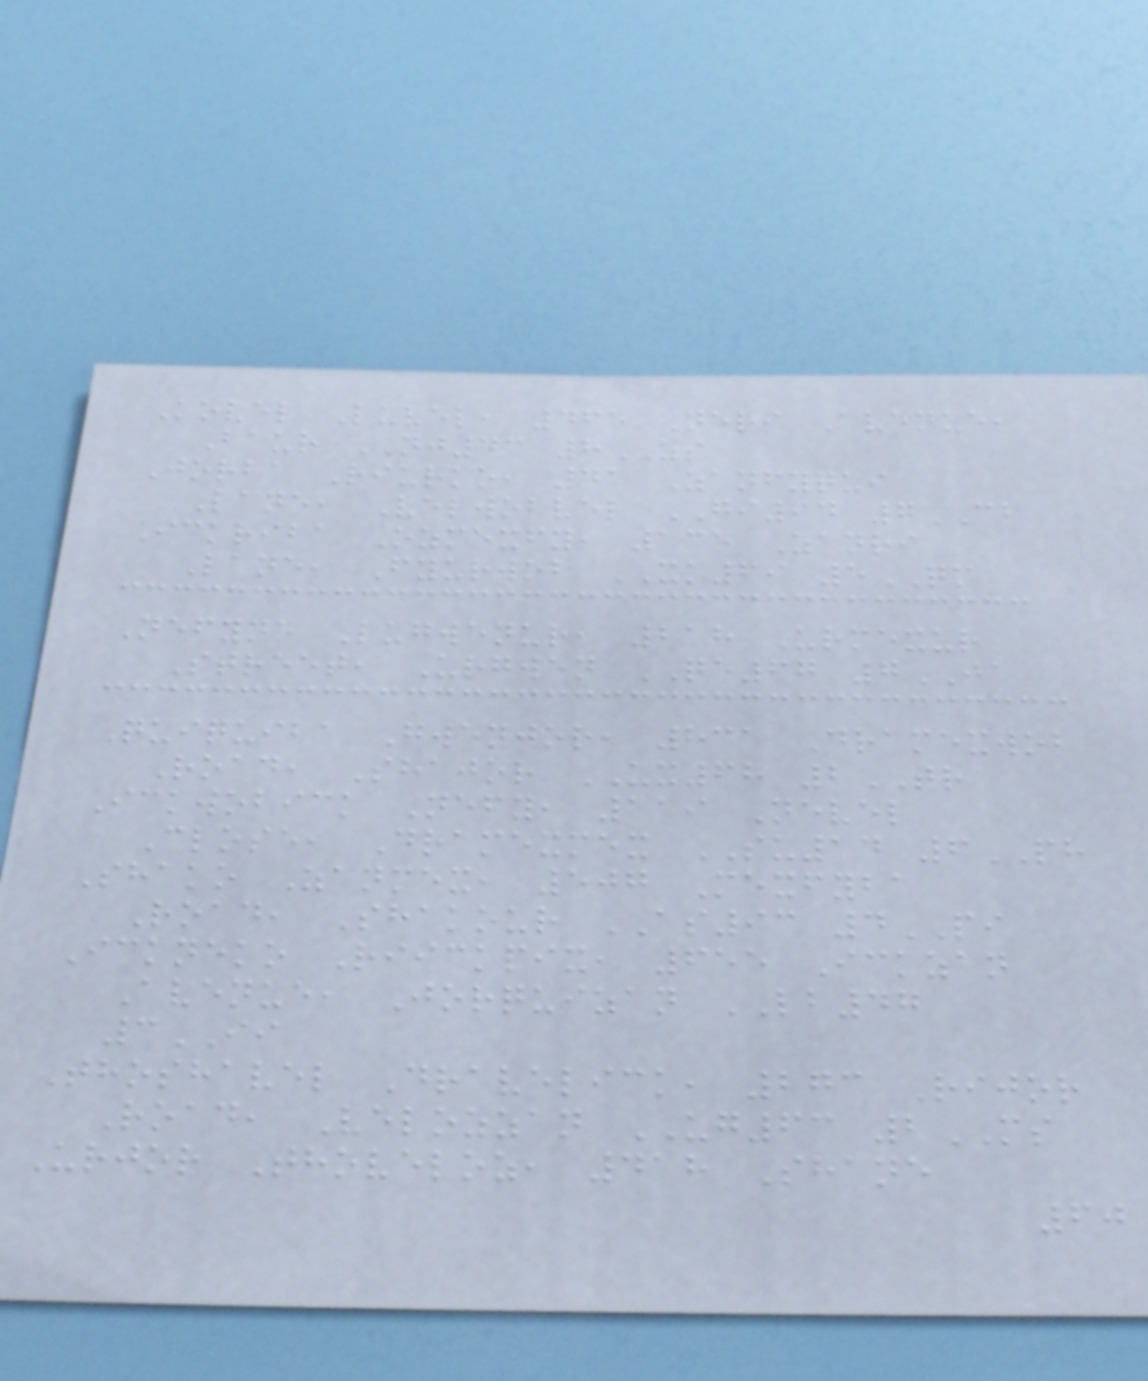Kovel Luvel, 465 Neri Avenue,
Baur NJ43 8ZS
Jorba Riurko, 41 Zanfyqui
Lane, Velwobvel GI94 7CB
Ickriba Ozmexfy, 135 Zanri
Lane, Fyurwob XK69 5QM
Nefyne Lugwenur, 218 Urmexur
Street, Urgwen QE67 7JA
Quiquiba Gwenjor, 831 Dramexwob
Road, Shajor UX68 2TR
Ickwobick Nefy, 119 Nevel
Close, Dramexmex SU14 6PH
Shako Zanmex, 507 Mexfyba
Road, Shakour AS93 4PI
Ickneko Riickpix, 655 Ickzan
Avenue, Jorquizan LB47
3II
Thoshavel Dravelick, 273 Rijor
Road, Velozzan UG63 2MS
Urjor Thoveloz, 418 Shane
60
